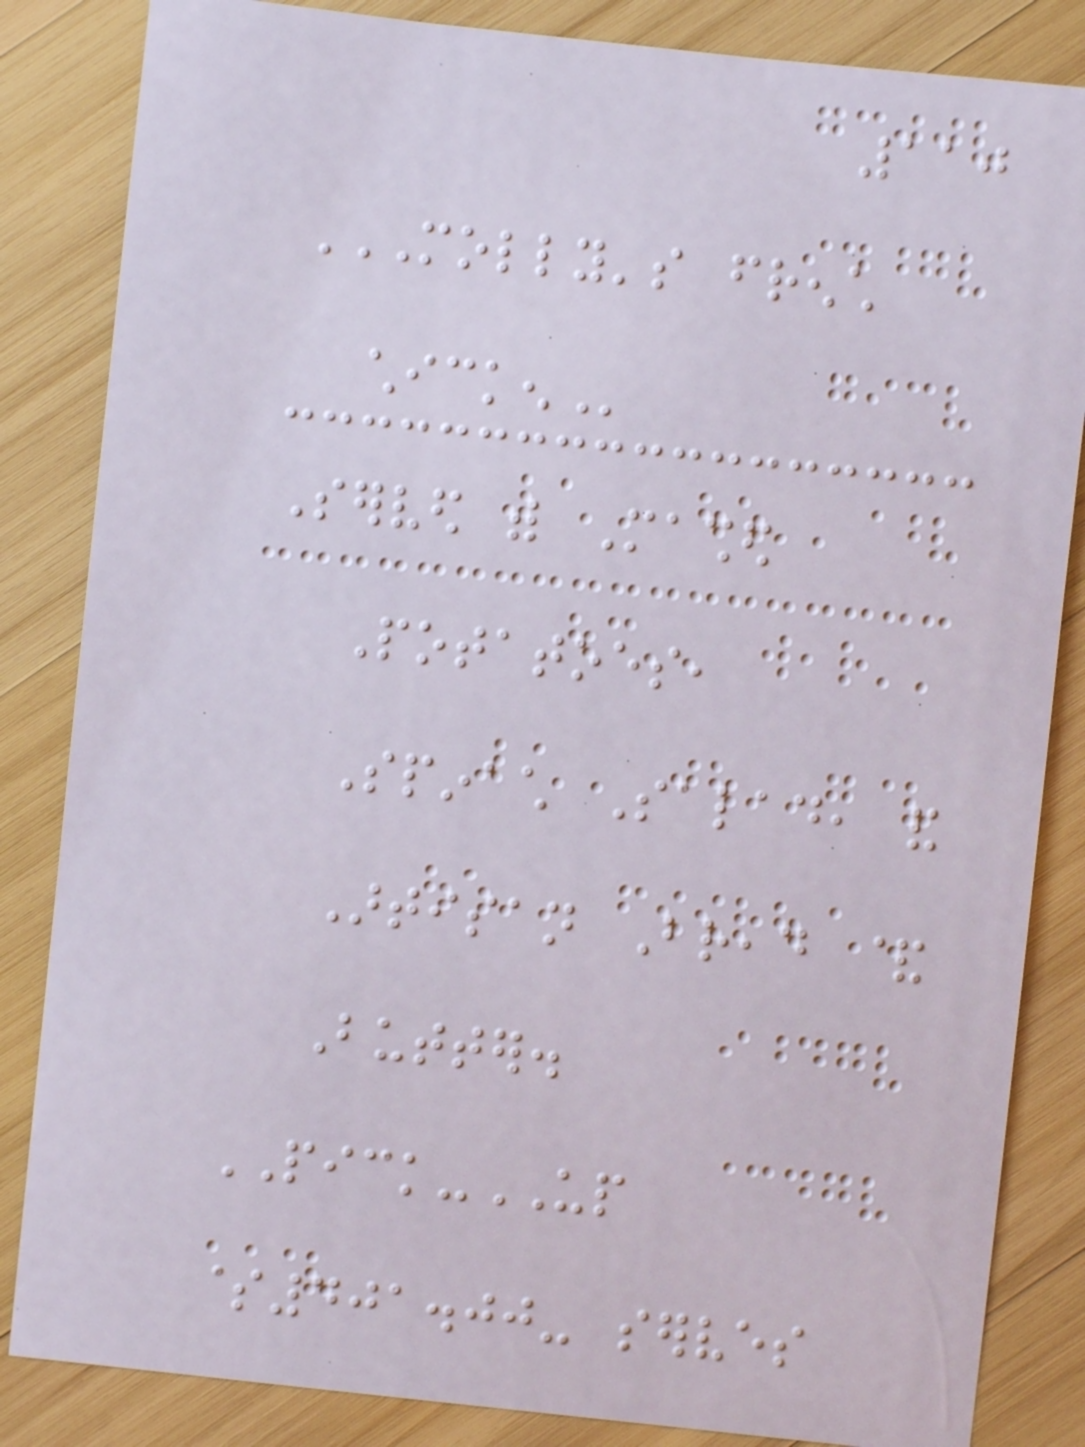110
MOLLY'S FRENCH
CHICKEN
Served with Mashed
Potatoes,
Spinach Salad, and
Artisan Bread &
Butter.
PICK-UP
$401.00- serves
